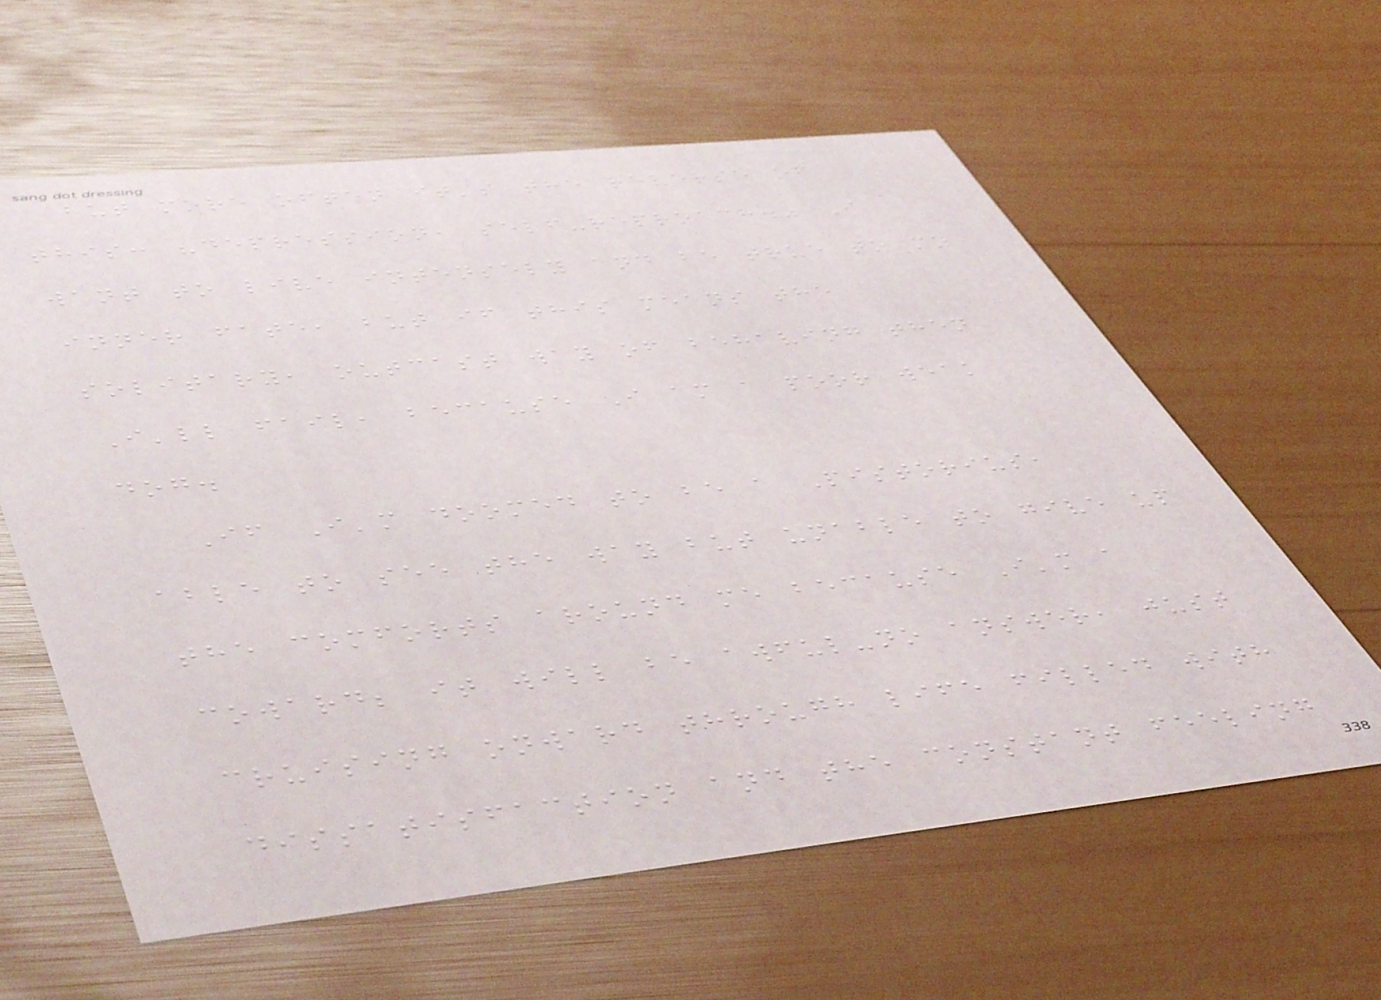but more often it's the reverse of
this: "depression, self-reproach." I
want to live intensely and be true to my
inner fate, but if this means the
solitary, outcast way of behaving then
I'll fail, because I am a poor weak
dog.
If I'm doomed to be a Pistorius,
able to see the way but unable to give up
the comforts around me because I'm a
coward; it will be awful-no answer, just
cruising onward through life filled with
dissatisfaction and the constant feeling
